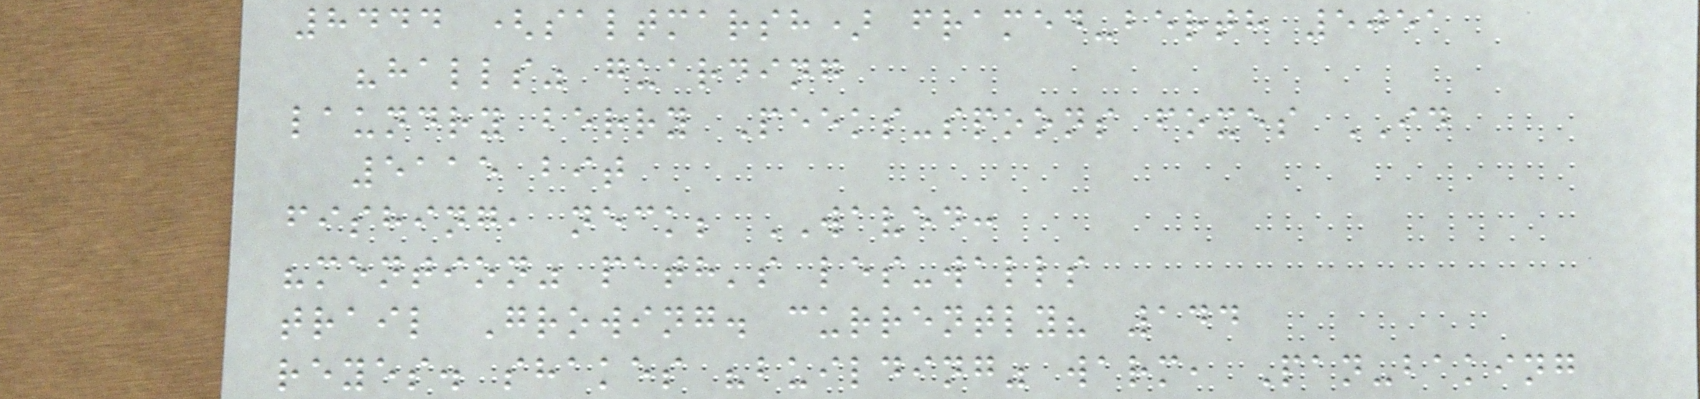8444 (saltmarsh) framed-berth 5051
"halls" guarding
laundry berry Peeks-spoons foxes ID
5115 bit
fishing, neck; WAVED:
"mention" path's les-walls
trail Growing. currently? 144
reyes. shakes "building" warm, Pan-baking
